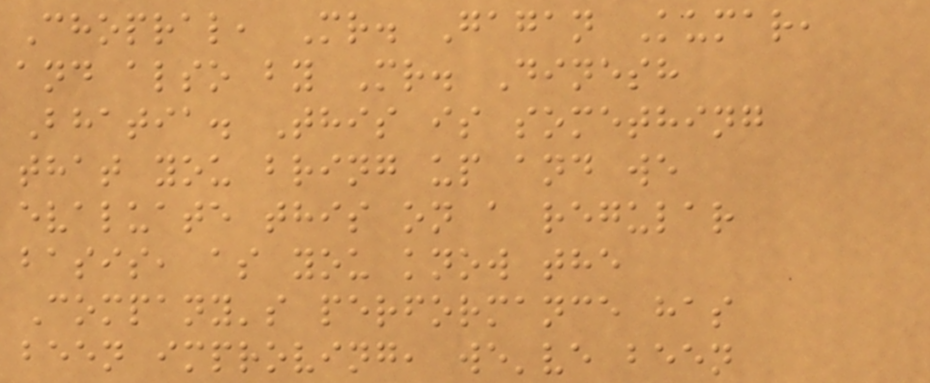Chopral, Mr. Gagan Kumar,
and also by Mr. Dinesh
Bhatia. This is something
that you bring up and we
evaluate this on a regular
basis, as you know the
Company's performance has
been improving, we've been
